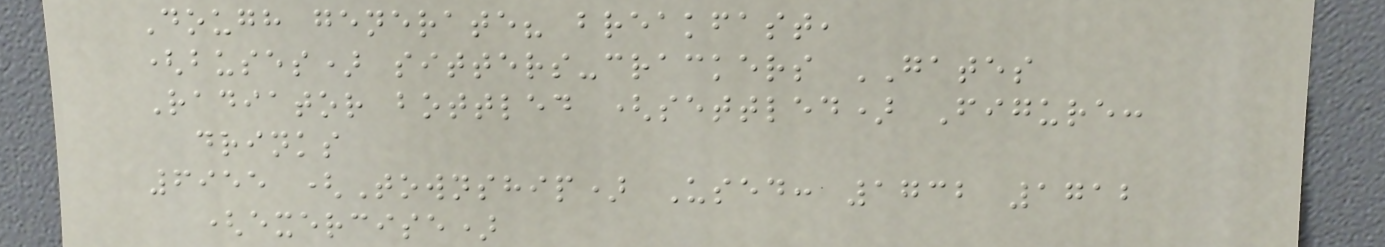Dough generate? breakfast,
(buses) sitters-crackers GATES
Radiator bottled (settled) Figure:
drinks
6955 (Township) Used: 1732 1712
(exercise)
